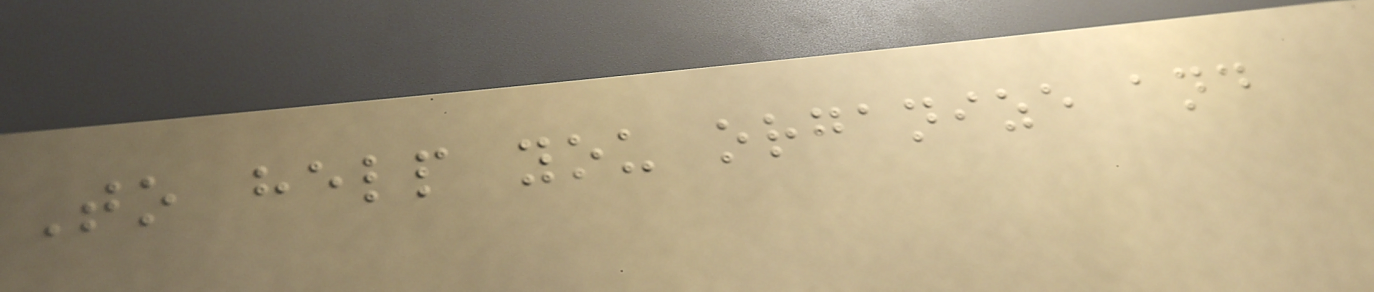To help you organize and
